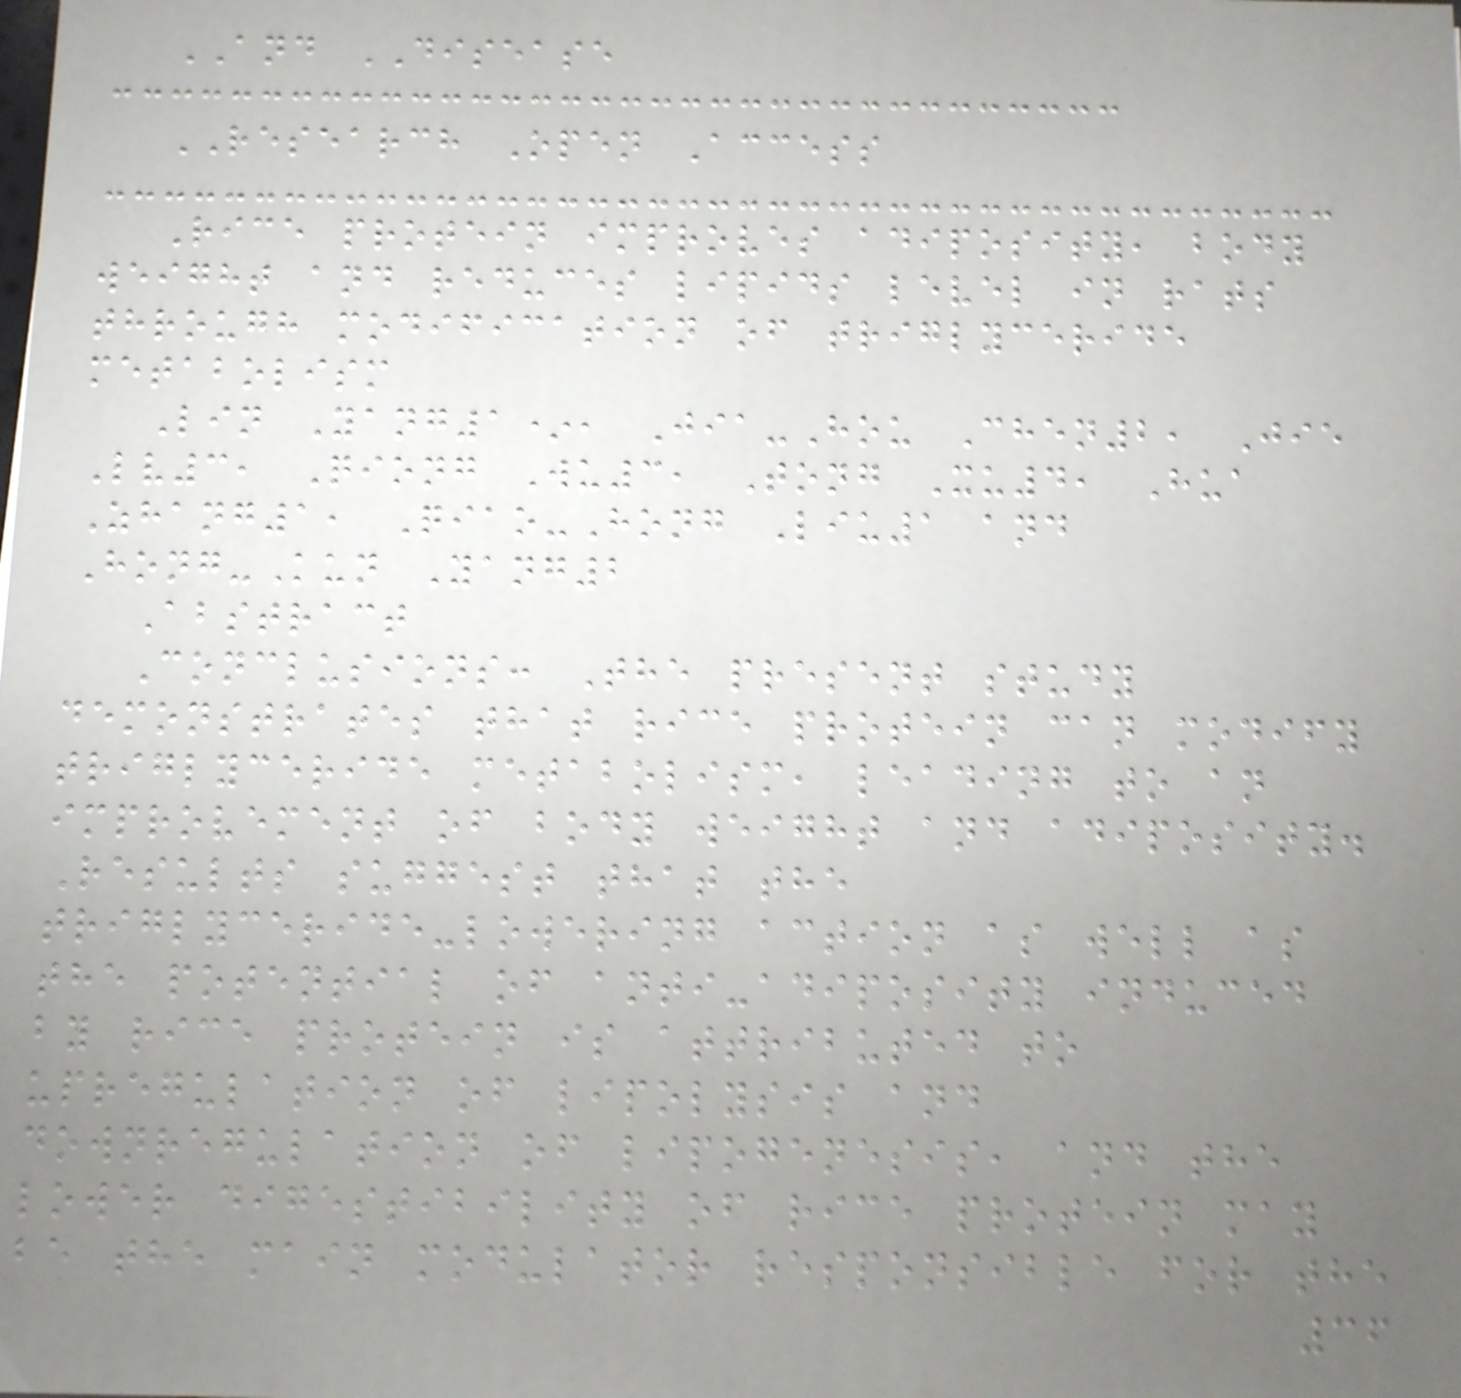AND DISEASE
RESEARCH Open Access
Rice protein improves adiposity, body
weight and reduces lipids level in rats
through modification of triglyceride
metabolism
Lin Yang1*, Jia-Hou Chen2, Jie
Lv3, Qiong Wu3, Tong Xu4, Hua
Zhang1, Qiao-Hong Liu1 and
Hong-Kun Yang2
Abstract
Conclusions: The present study
demonstrates that rice protein can modify
triglyceride metabolism, leading to an
improvement of body weight and adiposity.
Results suggest that the
triglyceride-lowering action as well as
the potential of anti-adiposity induced
by rice protein is attributed to
upregulation of lipolysis and
downregulation of lipogenesis, and the
lower digestibility of rice protein may
be the main modulator responsible for the
36
